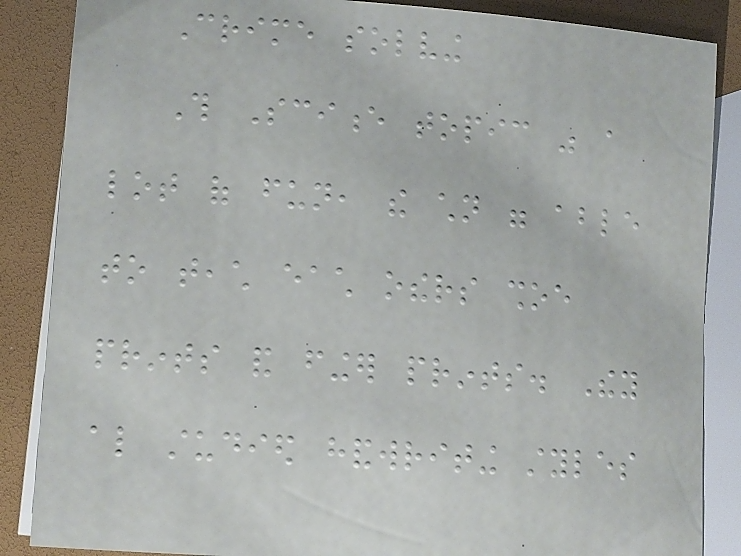Crime solving
This Science topic was a
lot of fun, the children were able
to teach each others shoe
prints and finger prints. They
also studied handwriting styles
